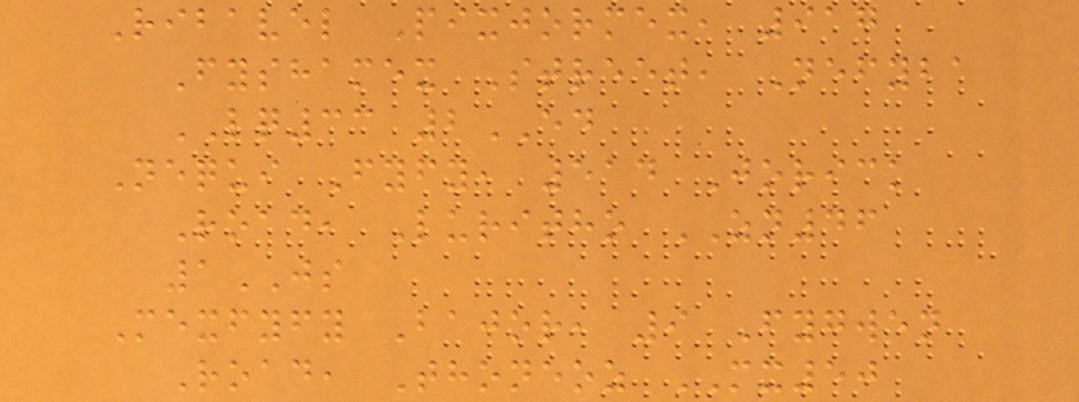Ribavel Pixjormex, 917
Fyshamex Street, Nefyba
LQ33 2ED
Nequi Fyfy, 514 Jorick
Road, Luritho ZN46
1JS
Mexfyfy Bajor, 9 Fygwen
Road, Thoneoz MX50
